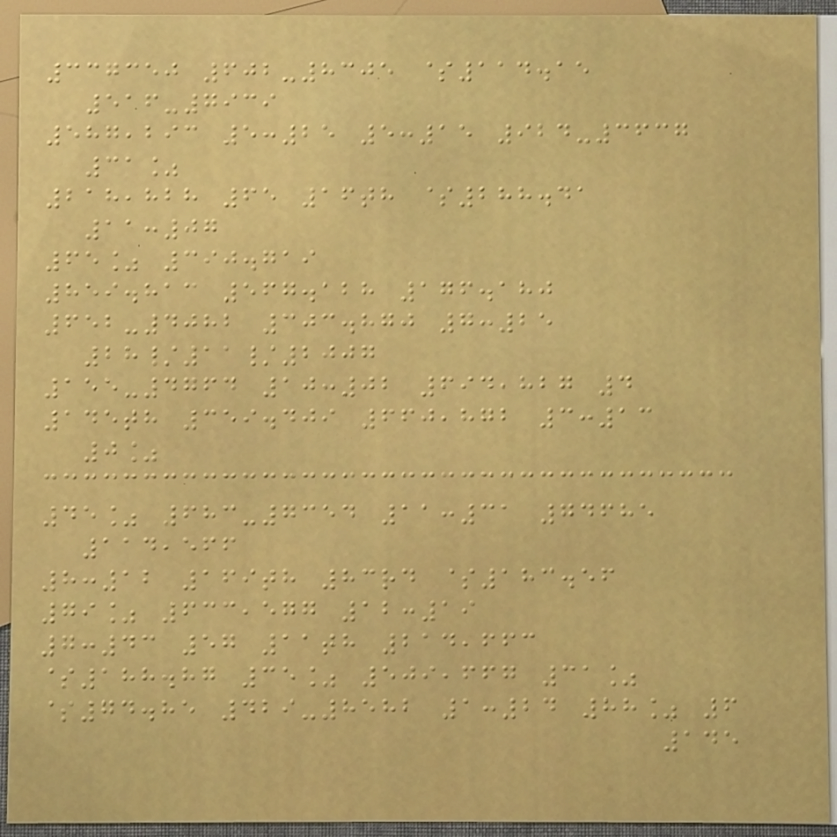337350 602-8305 $114.15
516-7939
587,293 5:25 5:15 924-3637
31%
218,828 65 16th $288.41
11:07
65% 390.719
859.813 567.128 176.180
652-4082 303.870 7:25
28/11/2007
155-4764 10:02 694,827 4
145th 359.409 660,872 3:13
0%
45% 683-7354 11:31 74685
114,566
8:12 169th 83rd $183.56
79% 633,577 12:19
7:43 57 11th 214,663
$188.87 35% 509,667 31%
$74.85 429-8582 1:24 88% 6
145
